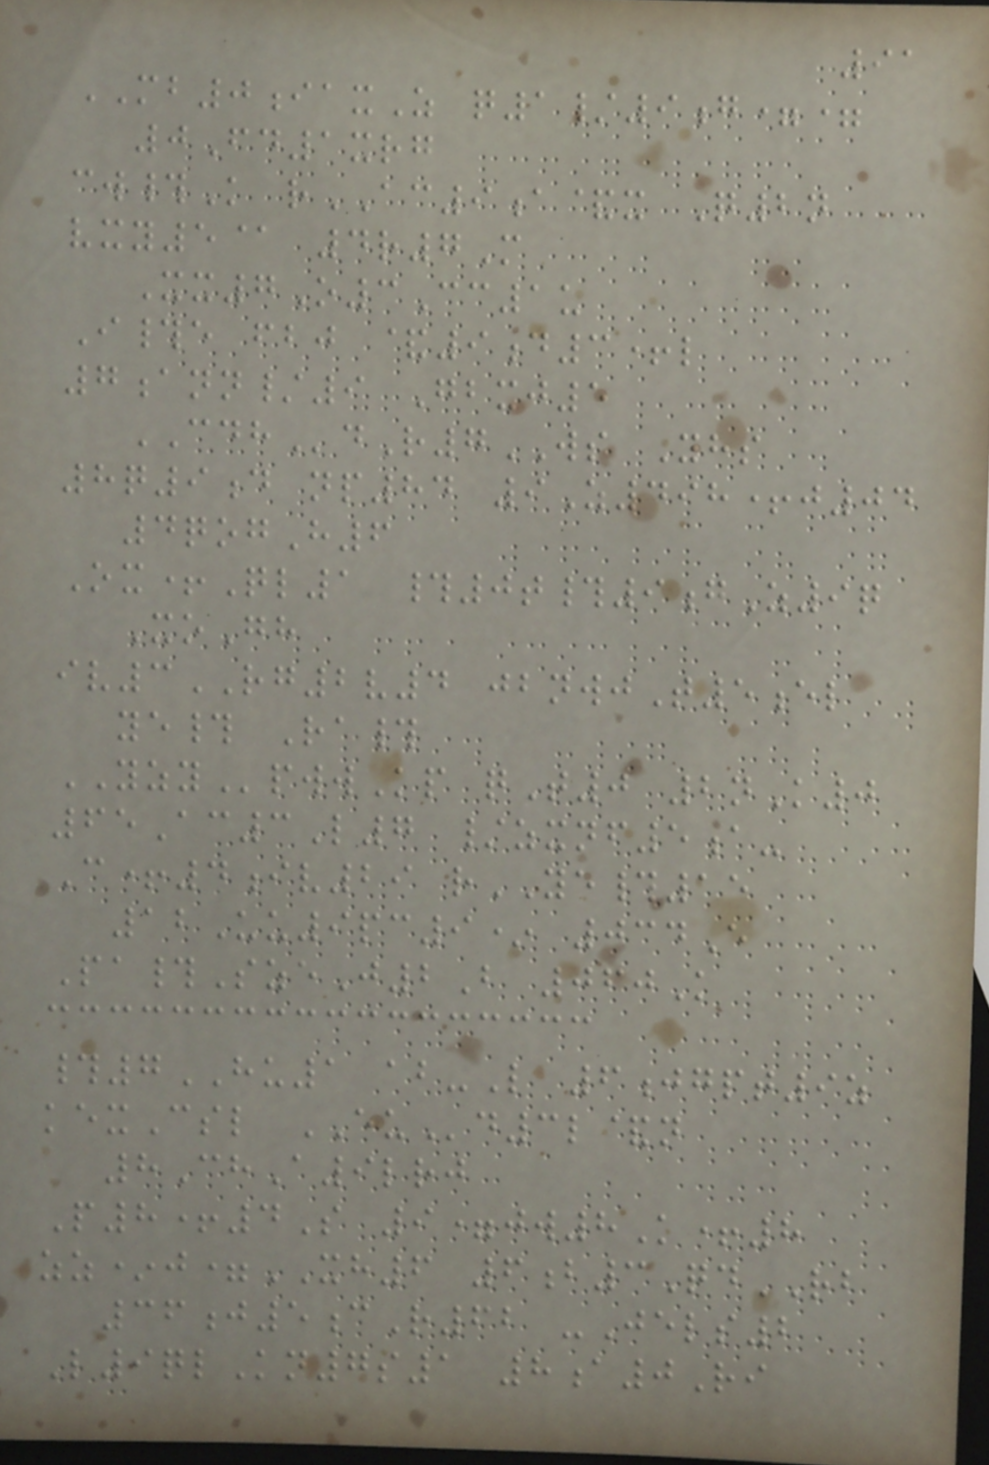91
MB0iaxZ q1/9g==
0Fd1xrg
cw#K rAC9a&x Q2n
vxy5@ 4r7M
Xx7O3Cc1u
I#e fbj &9d3+l
7ann/9 Gbxj5
CDHdR7WS Yhs
8q9d np84 9Z498+j04
4qogH6
Ox+Ql1 #0t#9gZ9q
XoGh
iv3RG2v4 jbnwjT5el
ye# Ra#
YZYpwwKp qT0 2nK0
65Ac3L7 /zxnf5a-
C+4iv29 rYE#15
12Uu9pc9* 034E
Pa#SzeJ2B 060K
#7HU1 ab-L 6jgpt9z
kexCsl EUd3l&n
8ChA9lrj
P8+4S 9=jw8K+8
zz*j=XH6 6b3QdRB
36j5cR62 -Jels2
L9qlKn7s1 8a0Ri
